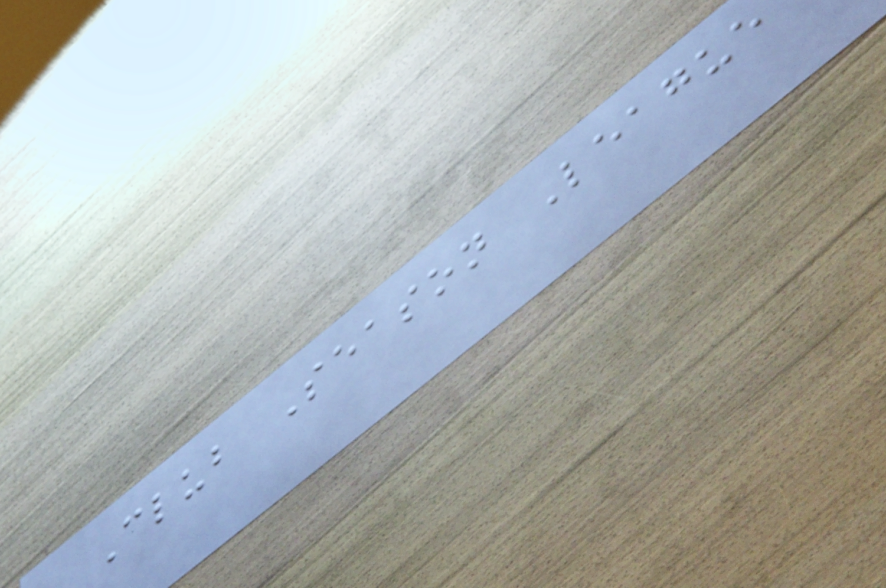Club Season League
